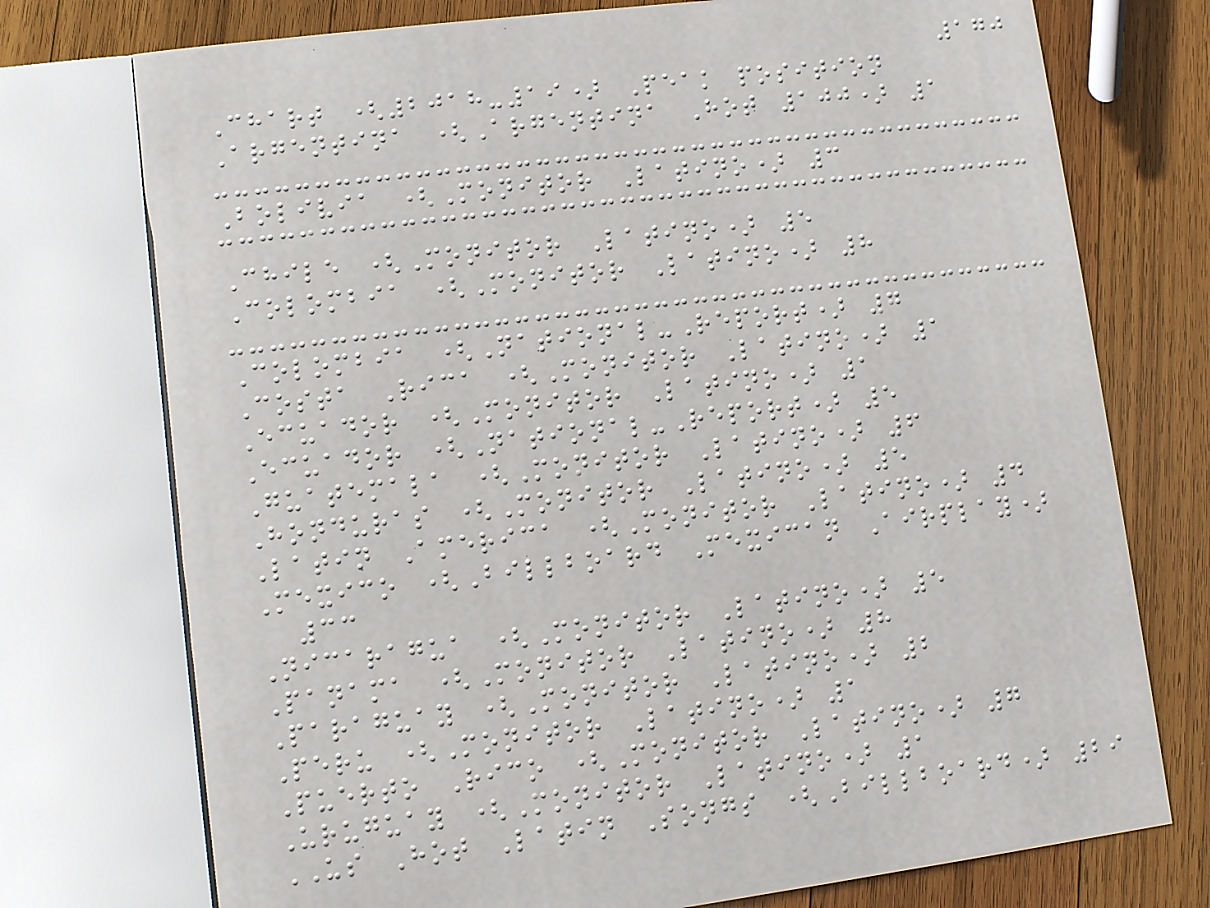170
Chart (2018-19) Peak position
Argentina (Argentina Hot 100) 1
Bolivia (Monitor Latino) 3
Chile (Monitor Latino) 5
Colombia (Monitor Latino) 8
Colombia (National-Report) 7
Costa Rica (Monitor Latino) 1
Ecuador (Monitor Latino) 1
Ecuador (National-Report) 5
Guatemala (Monitor Latino) 6
Honduras (Monitor Latino) 5
Latin America (Monitor Latino) 4
Mexico (Billboard Mexican Airplay)
33
Nicaragua (Monitor Latino) 5
Panama (Monitor Latino) 8
Paraguay (Monitor Latino) 2
Peru (Monitor Latino) 1
Puerto Rico (Monitor Latino) 7
Uruguay (Monitor Latino) 1
US Hot Latin Songs (Billboard) 29
